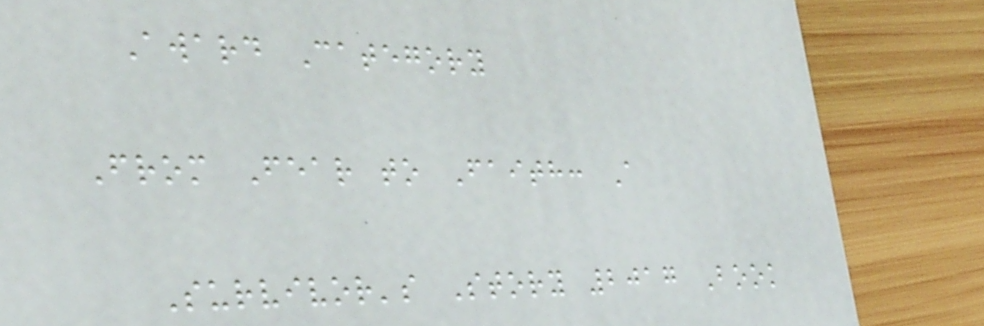Award Category
From Fear to Faith: A
Survivor's Story 2017 Book
